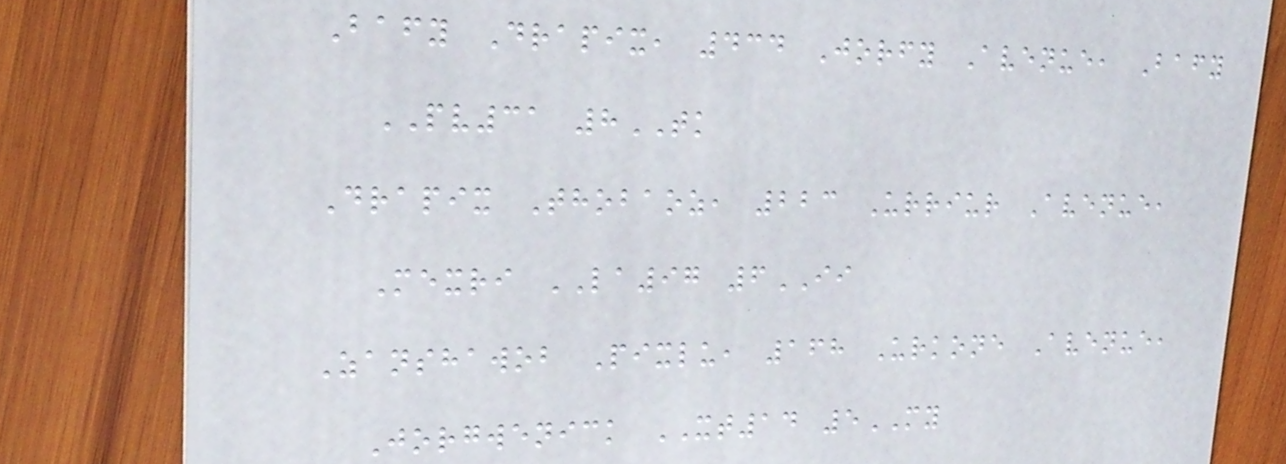Bafy Drapix, 434 Jorfy Avenue, Bafy
PV31 8TK
Drapix Thobaoz, 223 Urriur Avenue,
Mexri LA97 6II
Zanshawob Pixlu, 168 Urkone Avenue,
Jorgwenick XT14 5MY
